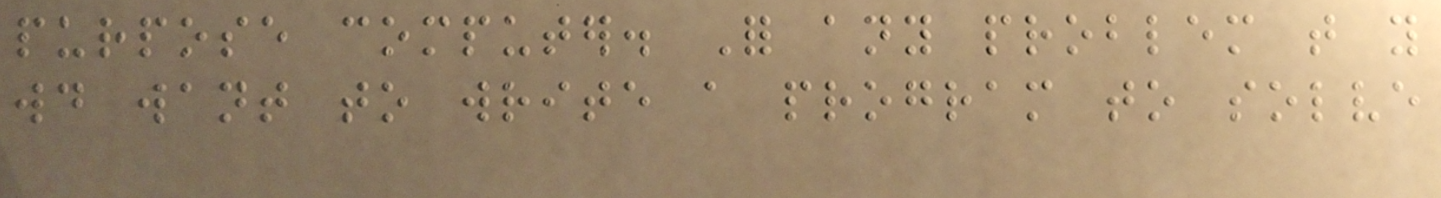purpose computer. For any problem that you
would want to write a program to solve
